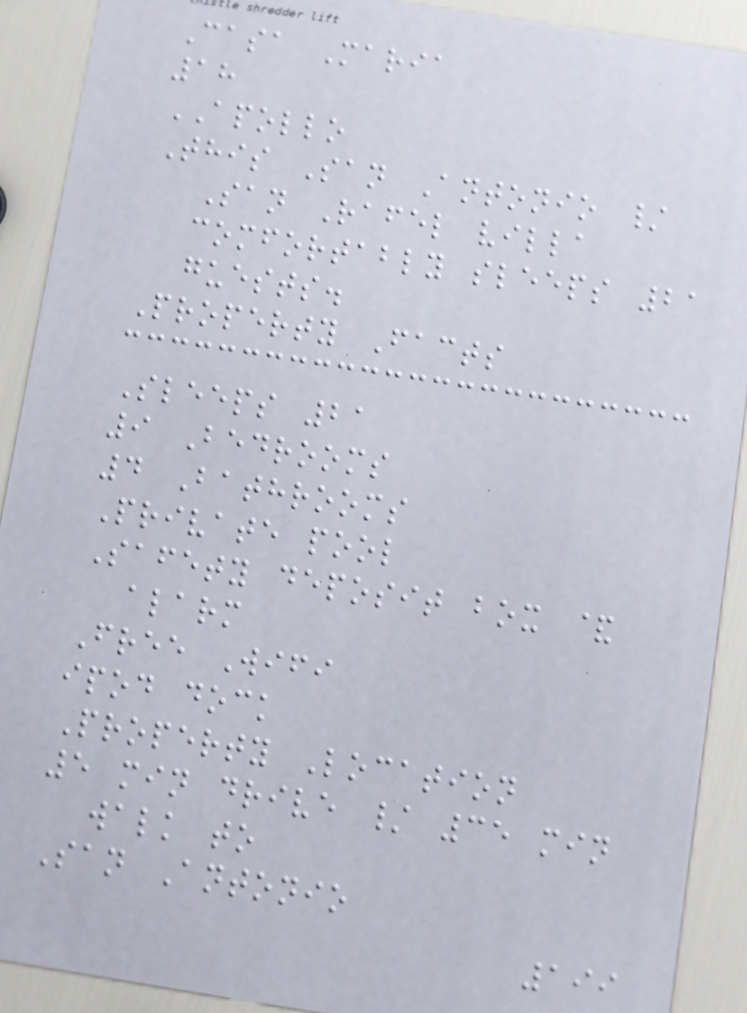Casa Maria
18
APOLLO
This San Antonio /
San Rafel villa
comfortably sleeps 21
guests.
Property Facts
Sleeps 21
9 Bedrooms
4 Bathrooms
Private pool
Safety deposit box &
alarm
Free Wifi
ipod dock
Property Location
5 min drive / 35 min
walk to
San Antonio
199
